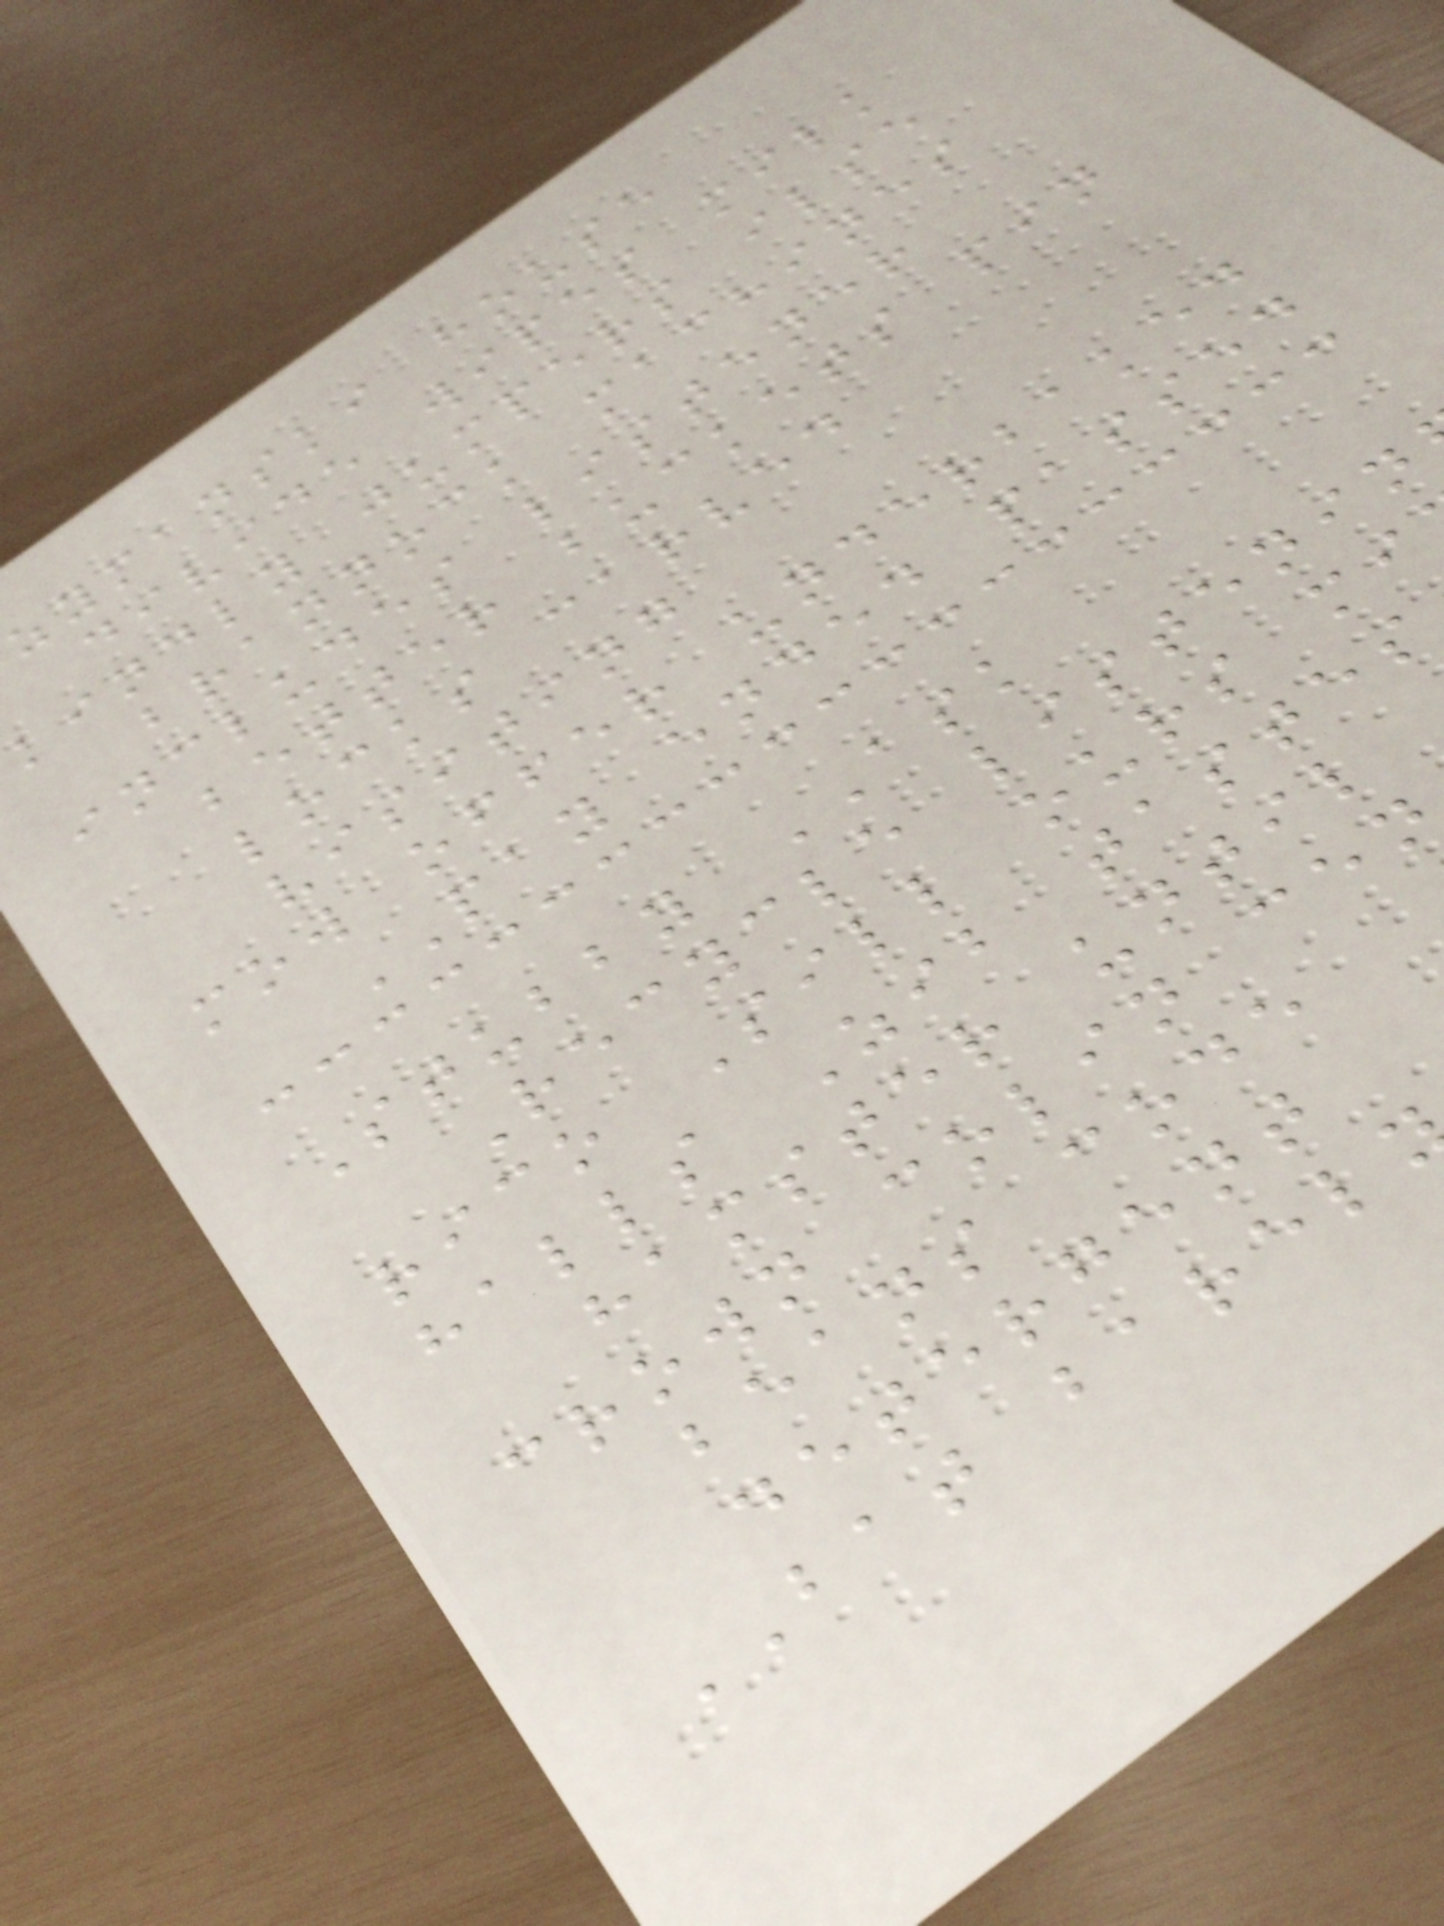zymanski house
divide wipes milk
kindly jumpers ilse
brannock machines
includes listener
better buckets pin
locks carved
visiting
mow offer underbaked
PAY ended passed
Stubby ASK
Recycle listenin
rico Sill ours mi
halls Zib tastes
hamster until
crown colin cen
beans code
detergent
BAT barel
